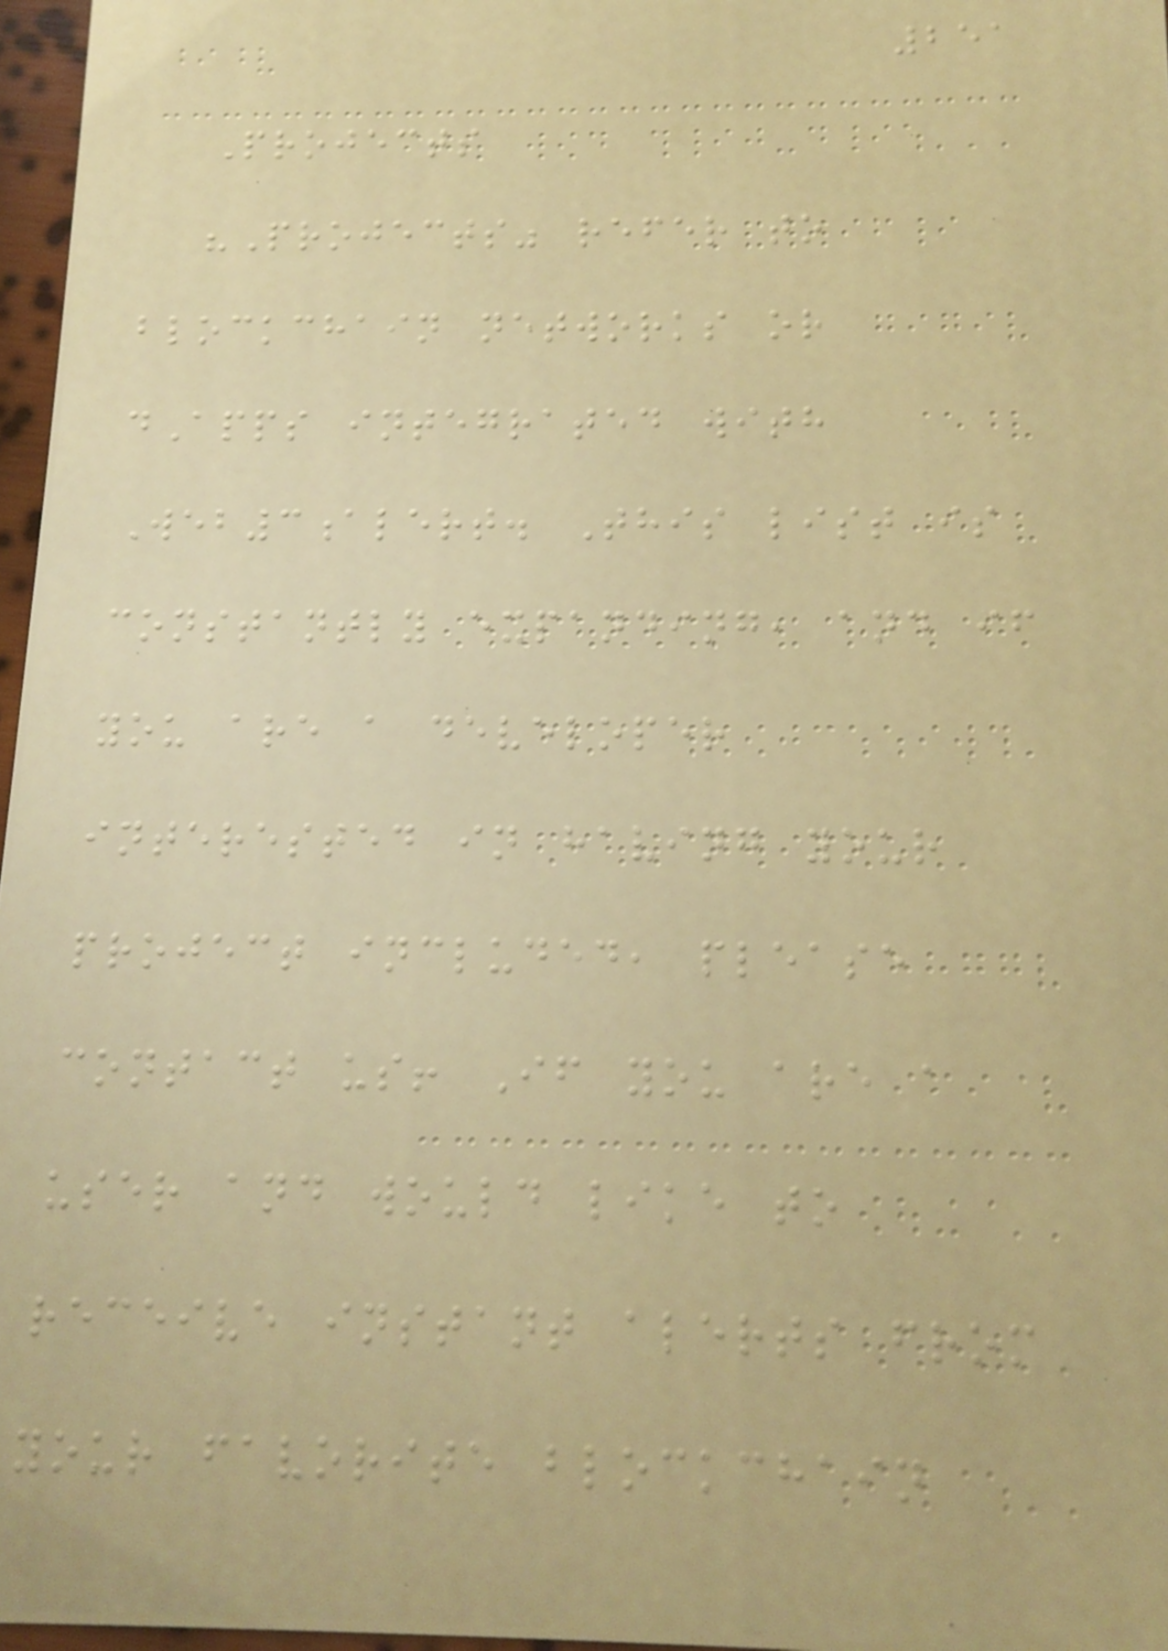251
Projects
"Projects" refer to
blockchain networks or
dApps integrated with
Web3alert. This list is
constantly expanding, and if
you are a developer
interested in having your
project included, please
contact us! If you are a
user and would like to
receive instant alerts from
your favorite blockchain
